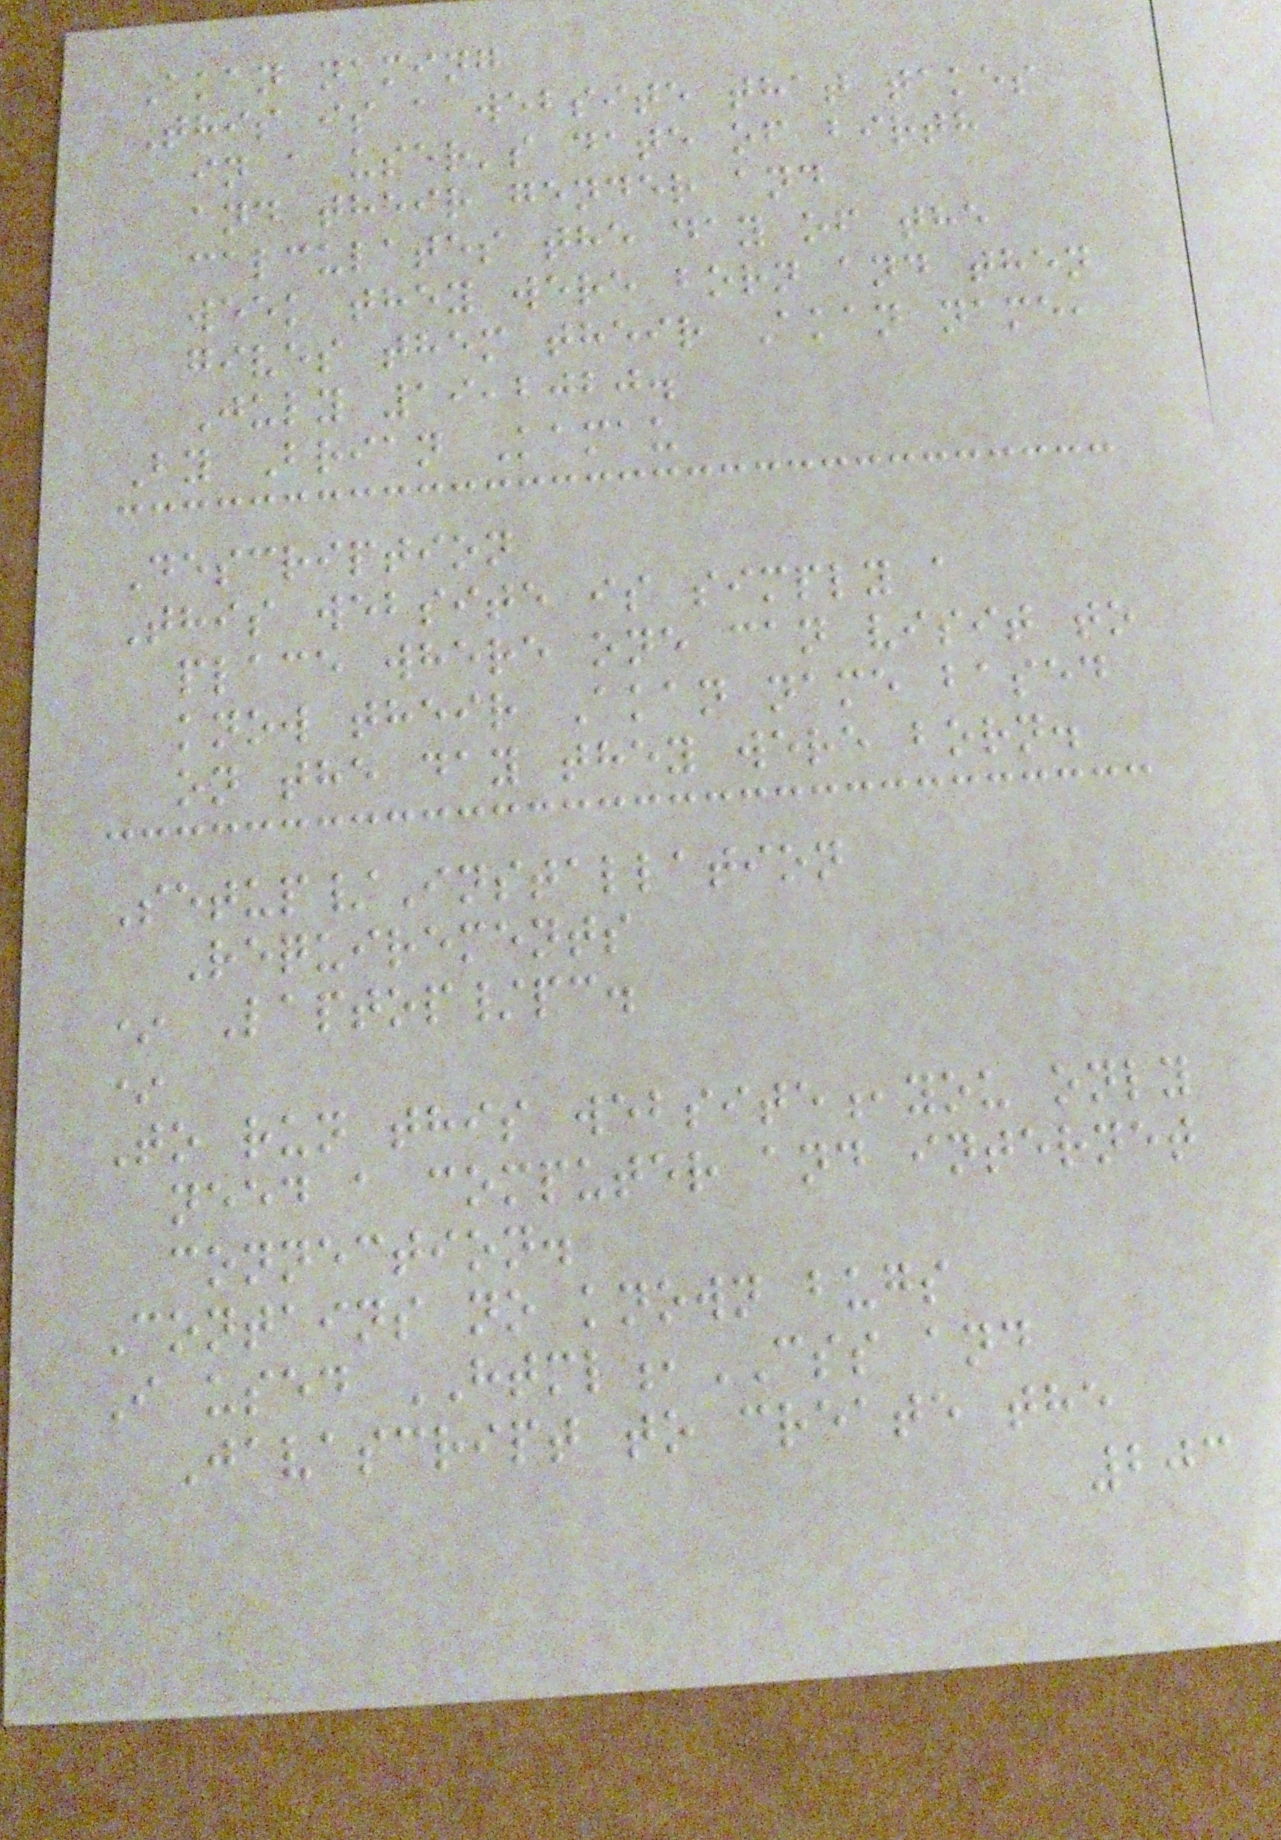Akan naming
This is a website that takes
in a user's date of birth
and their gender and
calculates the day of the
week they were born and then
gives them their Akan name,
July 19,2020.
By Brian Kamau
Description
This website is simply a
place where one can visit to
know their Akan name based
on the day they were born.
Setup/Installation
Requirements
* Laptop/pc.
*
To run this website,you only
need a computer and internet
connection.
Contains no known bugs
I used HTML,CSS and
Javascript to create the
203
